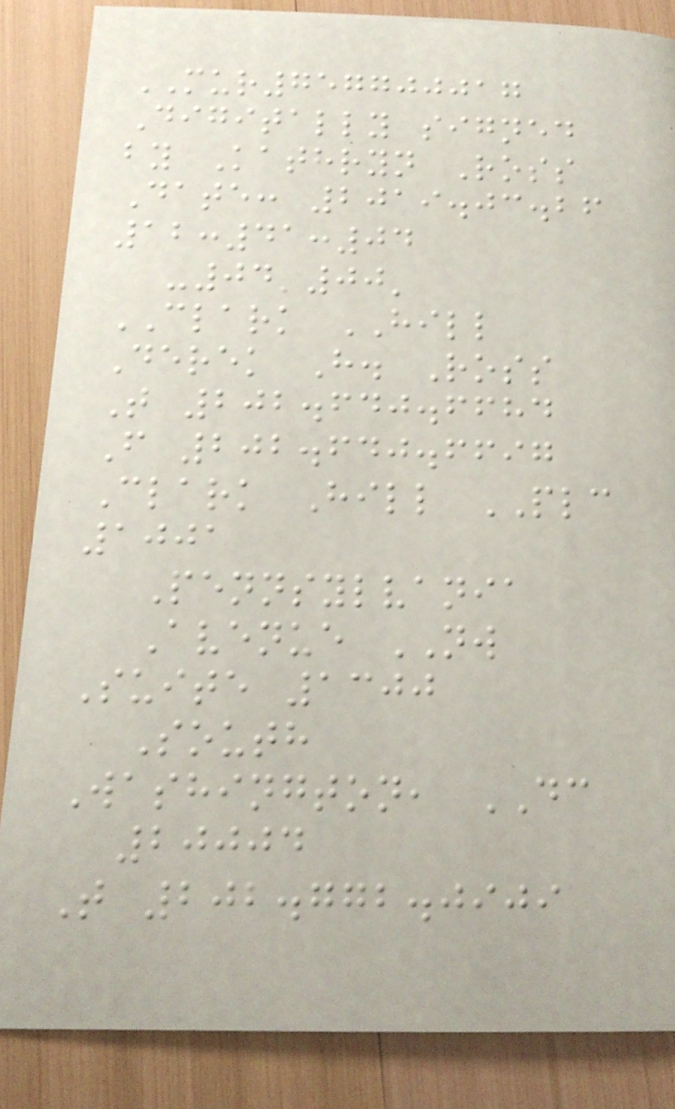MUR757700017
Digitally signed
by Kathryn Ross
Date: 2019.03.26
12:41:04
-04'00'
CLARK HILL
Derek H. Ross
T 202.640.6684
F 202.640.6697
Clark Hill PLC
1001
Pennsylvania
Avenue NW
Suite 1300
South
Washington, DC
20004
T 202.772.0909
